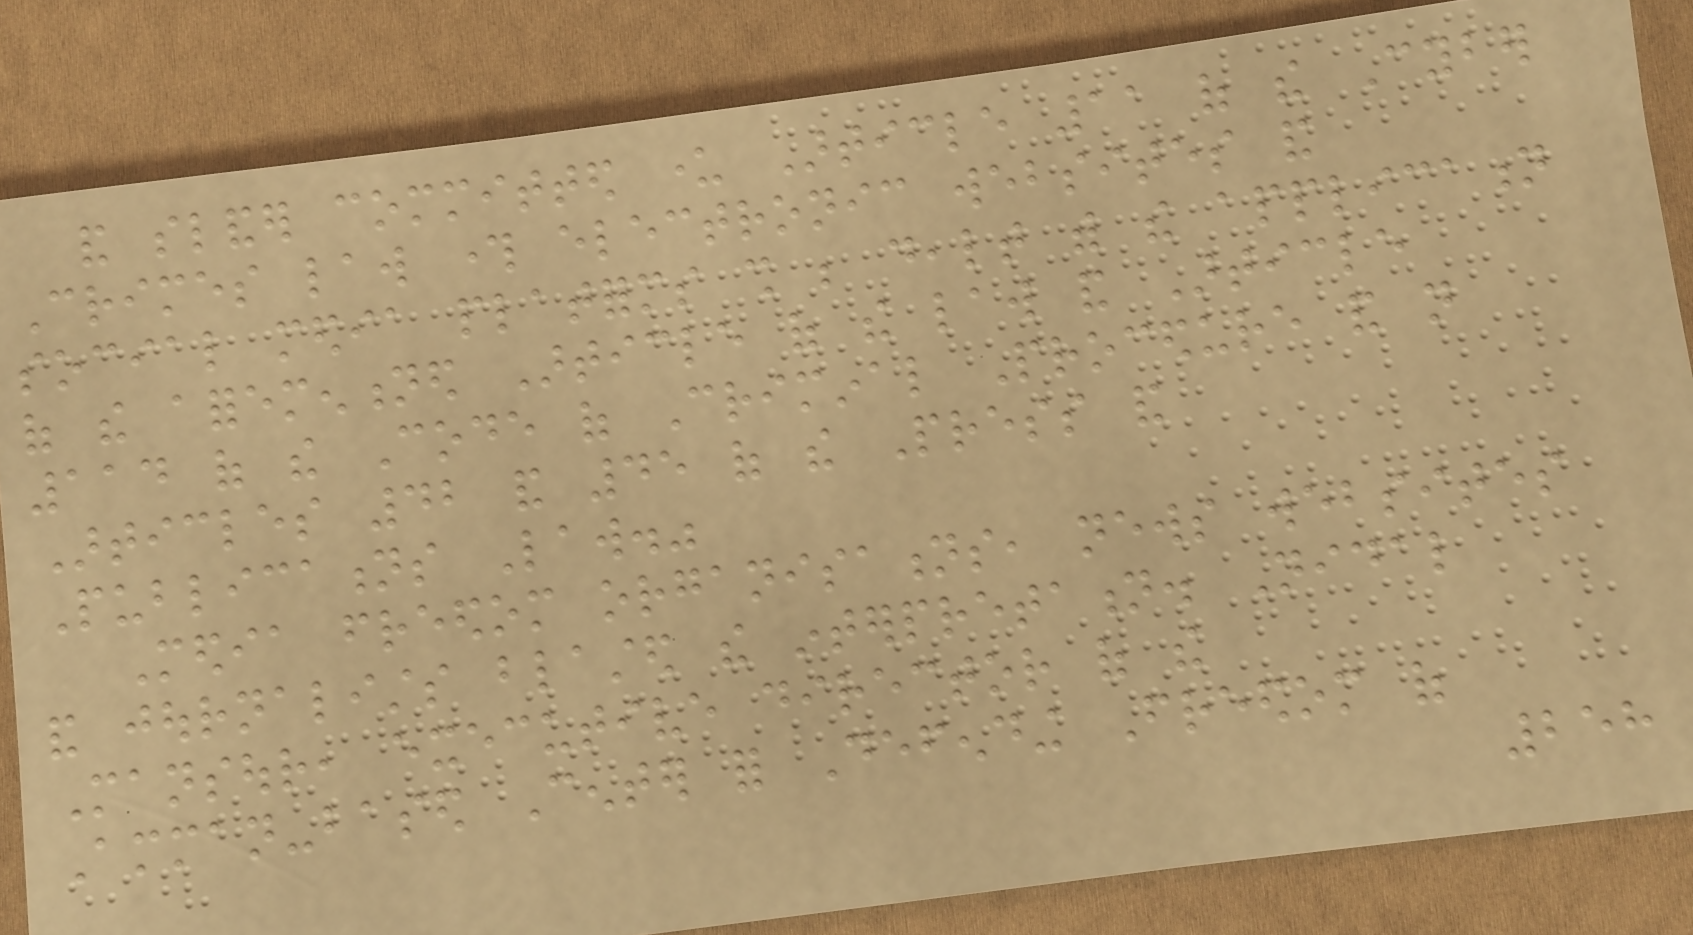and slander committed under Article 11 of the Cyber
Crimes law through electronic websites and
social media platforms shall be dealt with the application
of the aforementioned Article of the law and Article
114 of the Code of Criminal Procedure and not
Articles 42 and 45 of the Press and
Publications Law."
Media freedom organisations, news websites
and journalists blasted the interpretation. Nidal
Mansour, executive director of the
Amman-based Center for Defending Freedom of
258
